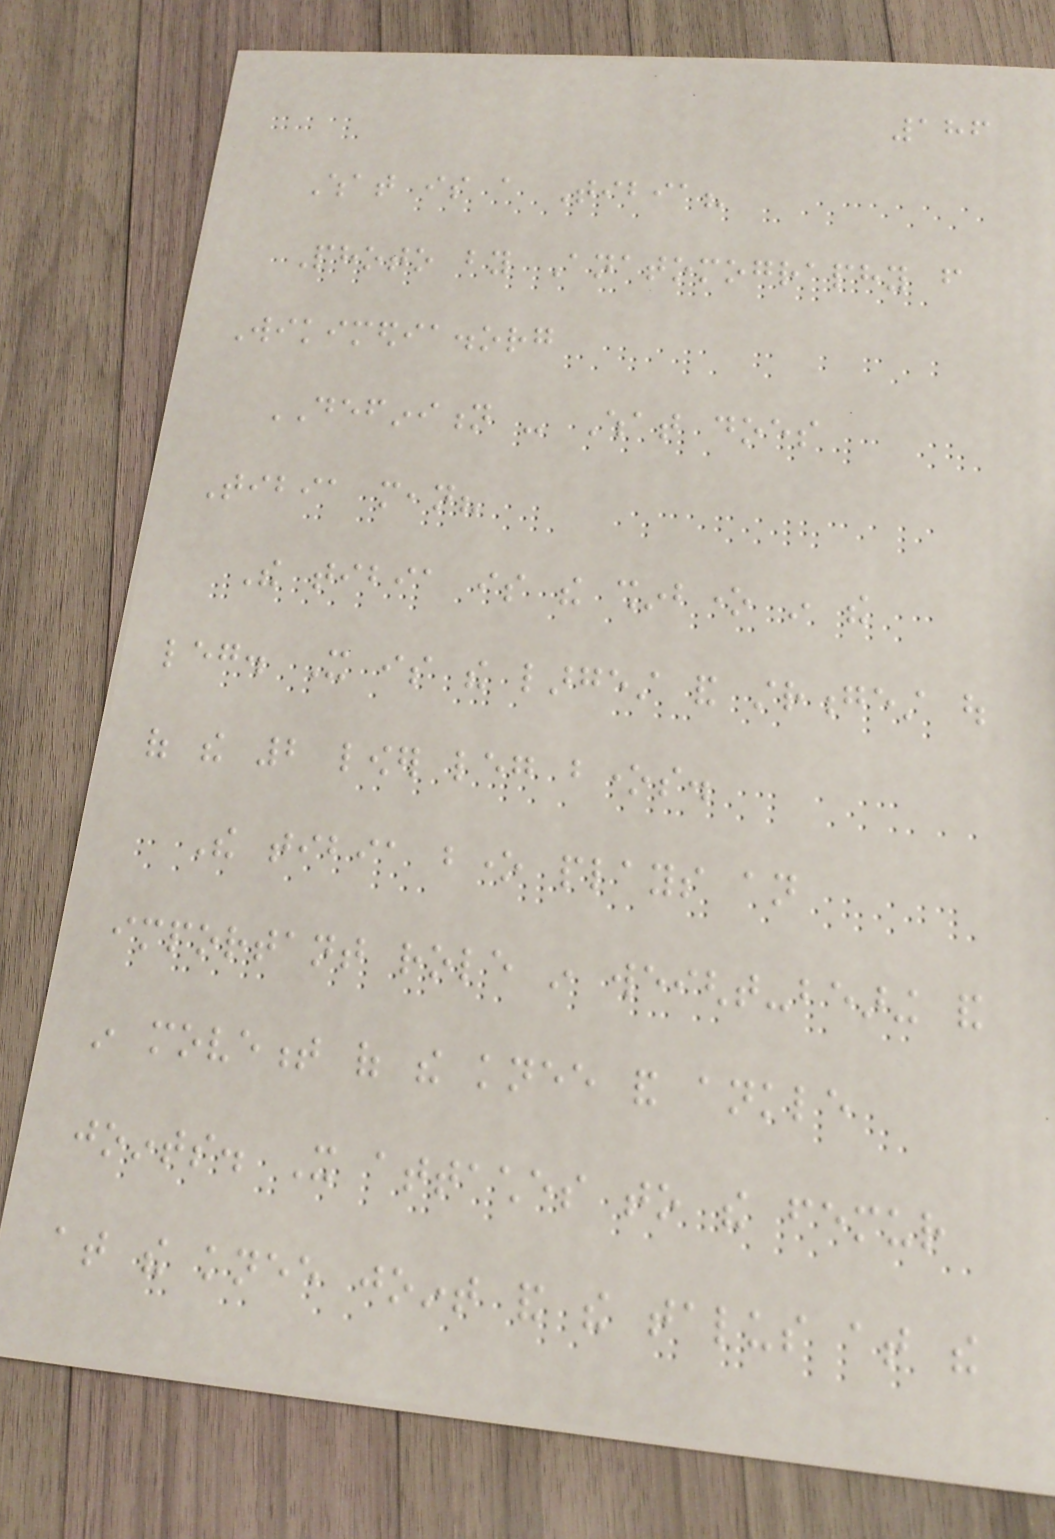186
What is a Tibia?
Photo by Anatomography from
Wikimedia.org
DEFINITION - What does
Tibia mean?
The tibia is the shinbone in the
leg. It is the largest and strongest out
of the 2 lower leg bones.
The tibia bone plays an
important role in weight-bearing and
in movement of the knee and ankle
joints. It attaches to the femur
at the knee joint and the talus at the
